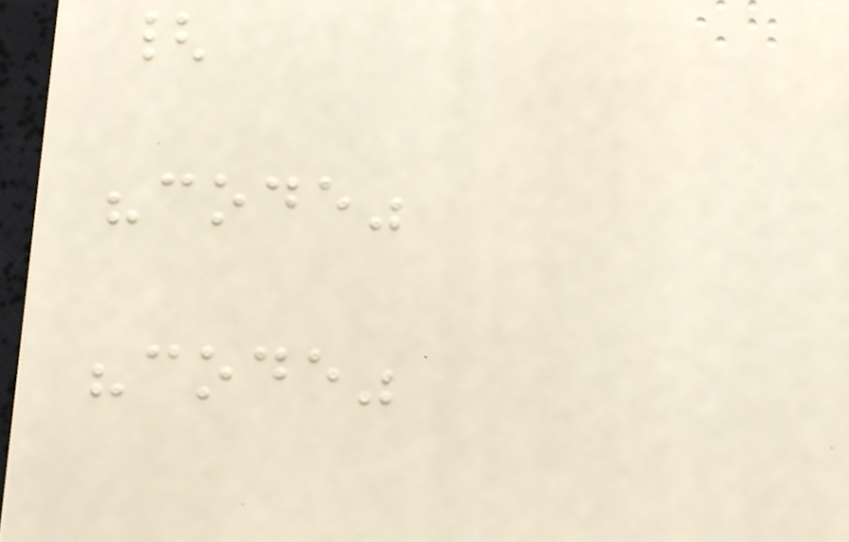{
"code"
"code"
